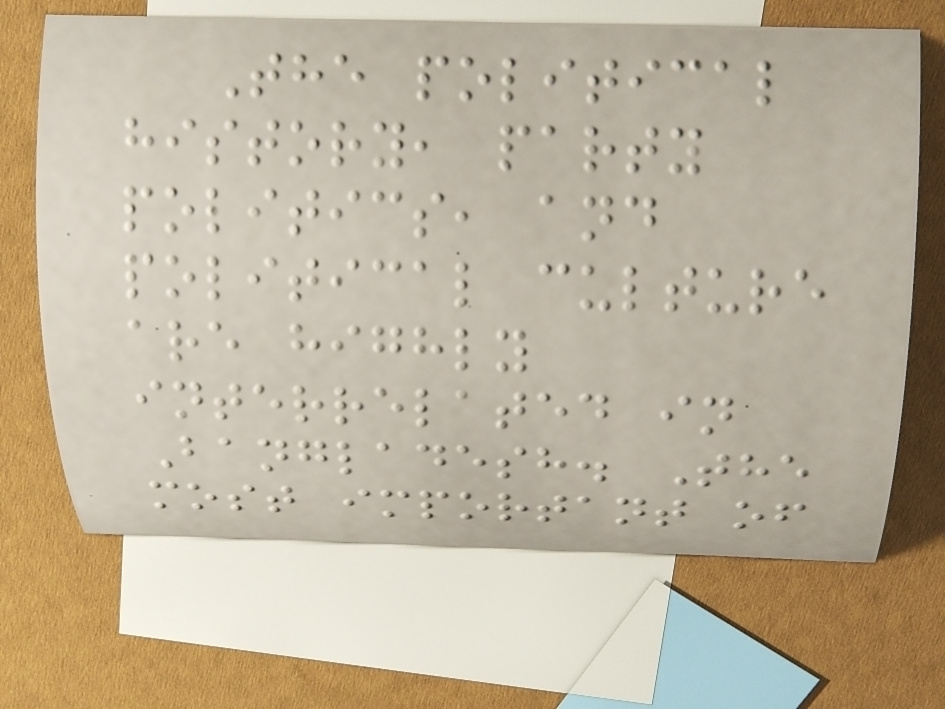The political
history, party
politics, and
political culture
are highly
interrelated in
Bangladesh. The
most important of
